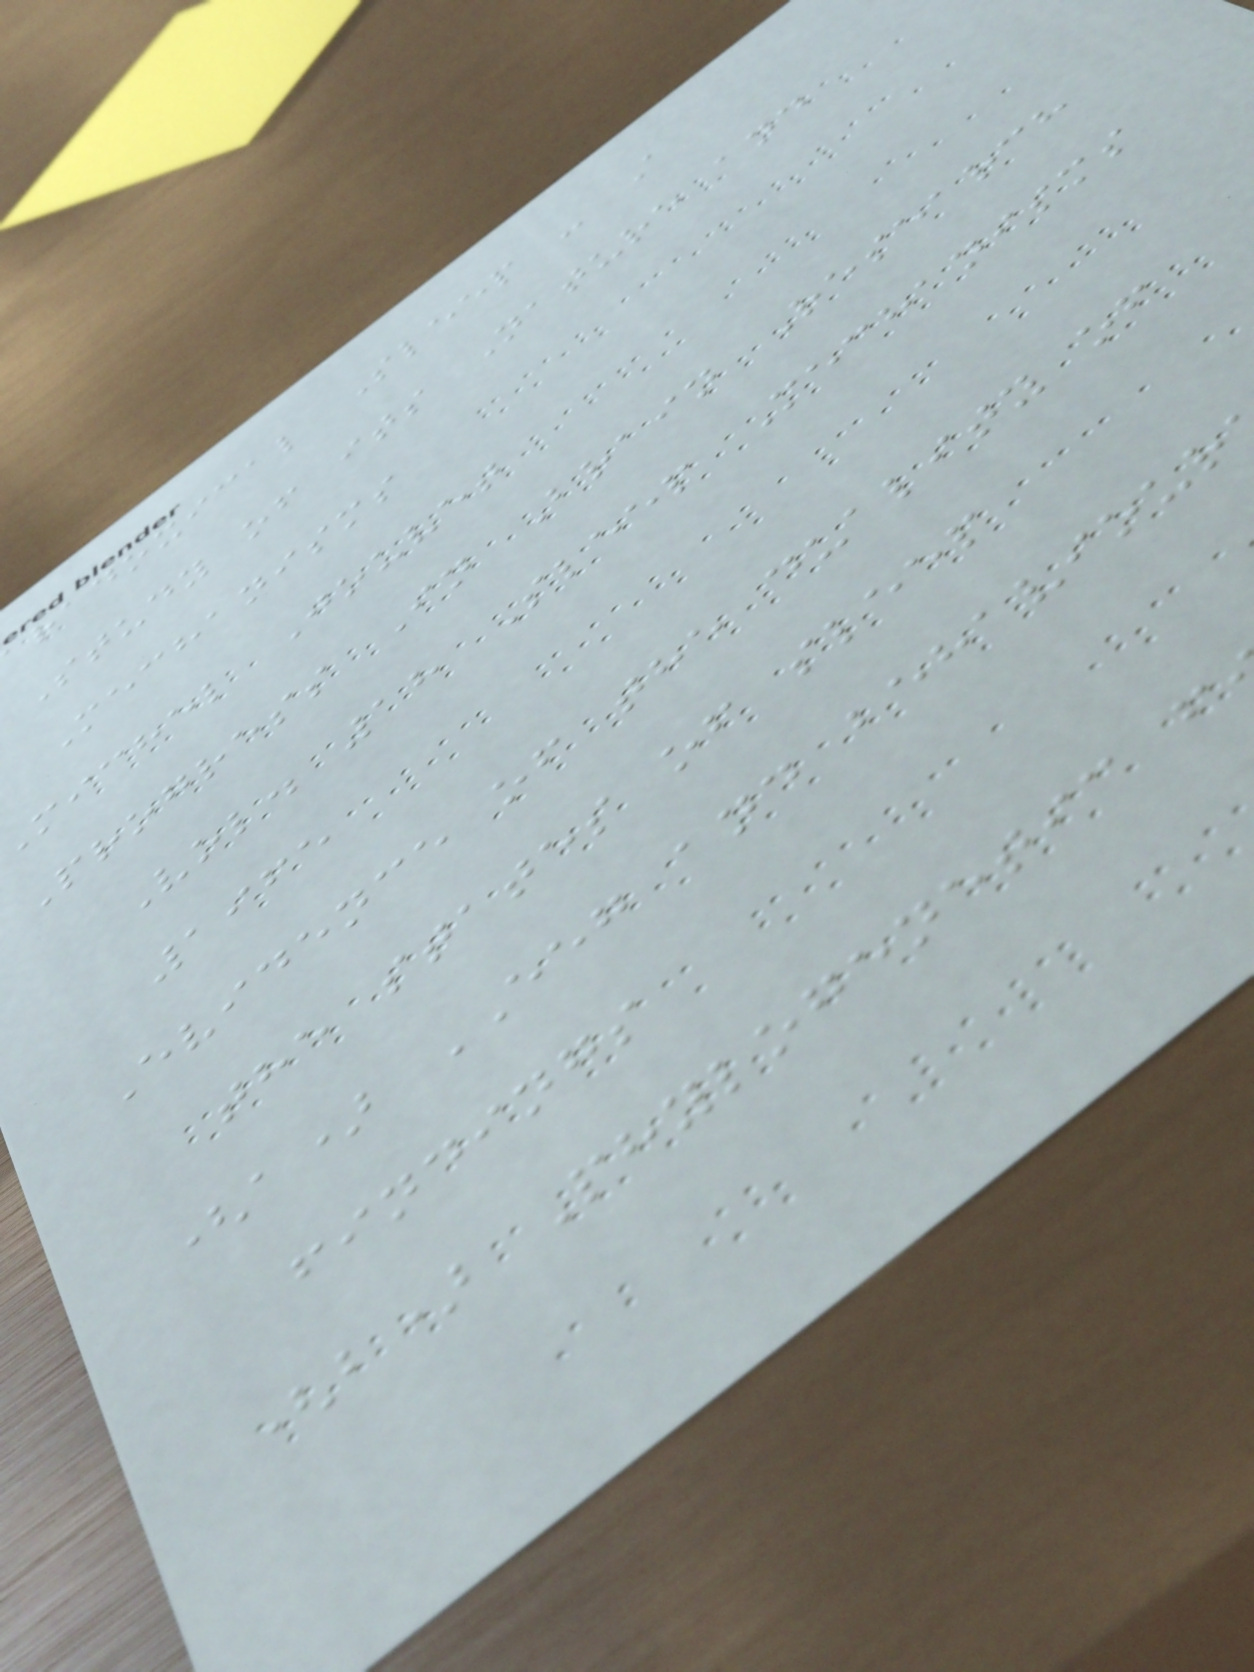radoxical Sleep - A
Study of its Nature and
Mechanisms
michel Jouvet
Progress In Brain Research
Vol. 18 Sleep Mechanisms
1965
Evidence of the duality of
the states of sleep
(a) EEG and behaviour
findings
(b) Phylogenetic f
